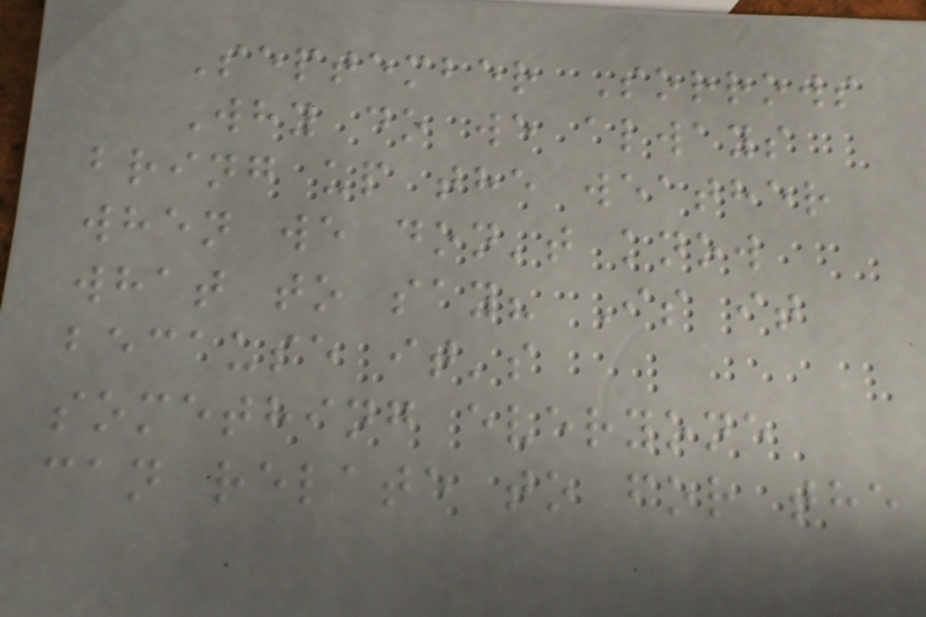September Sorrows
Why do we always
bring up the weather
when we don't know
what to say? Is it
because it's
something everyone
can relate to for the
